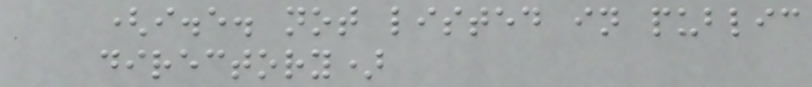(i.e. not listed in public
directory)
